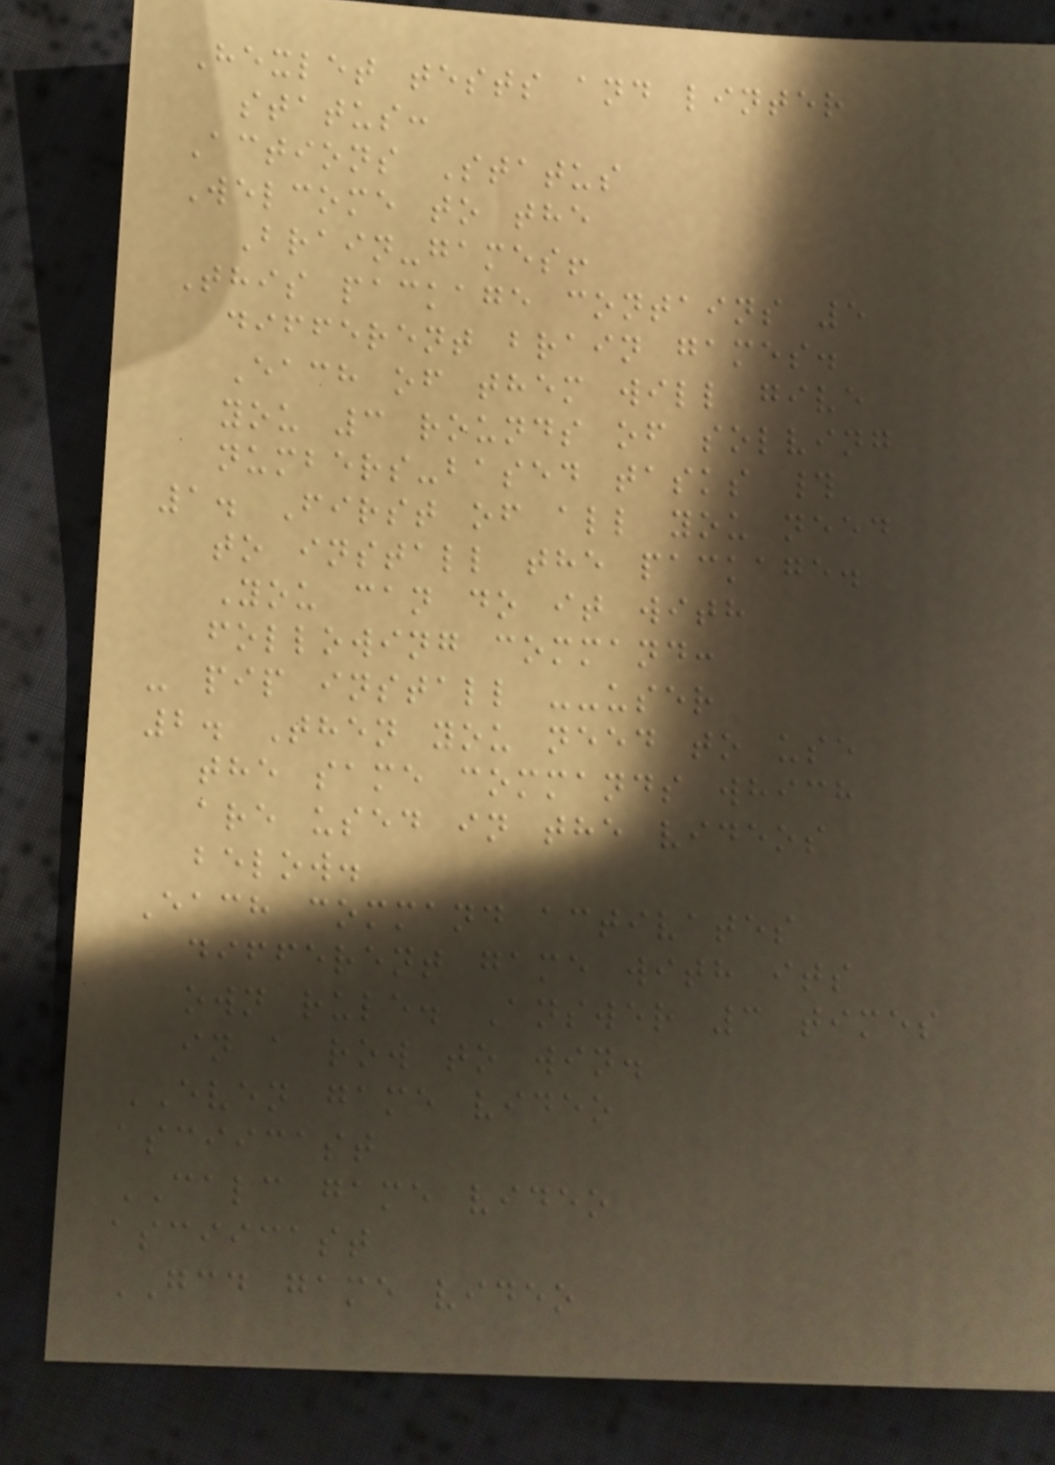Hexlet tests and linter
status:
Actions Status
Welcome to the
Brain-games!
This package contains 5
different brain games.
Each of them will give
you 3 rounds of solving
numbers-based tasks #
1. First of all you need
to install the package.
You can do it with
following command:
- pip install --user
2. Then you need to use
the same commands which
are used in the videos
below.
Each command activates
different game with its
own rule. Answer 3 times
in a row to win.
EVEN game video
asciicast
CALC game video
asciicast
GCD game video
